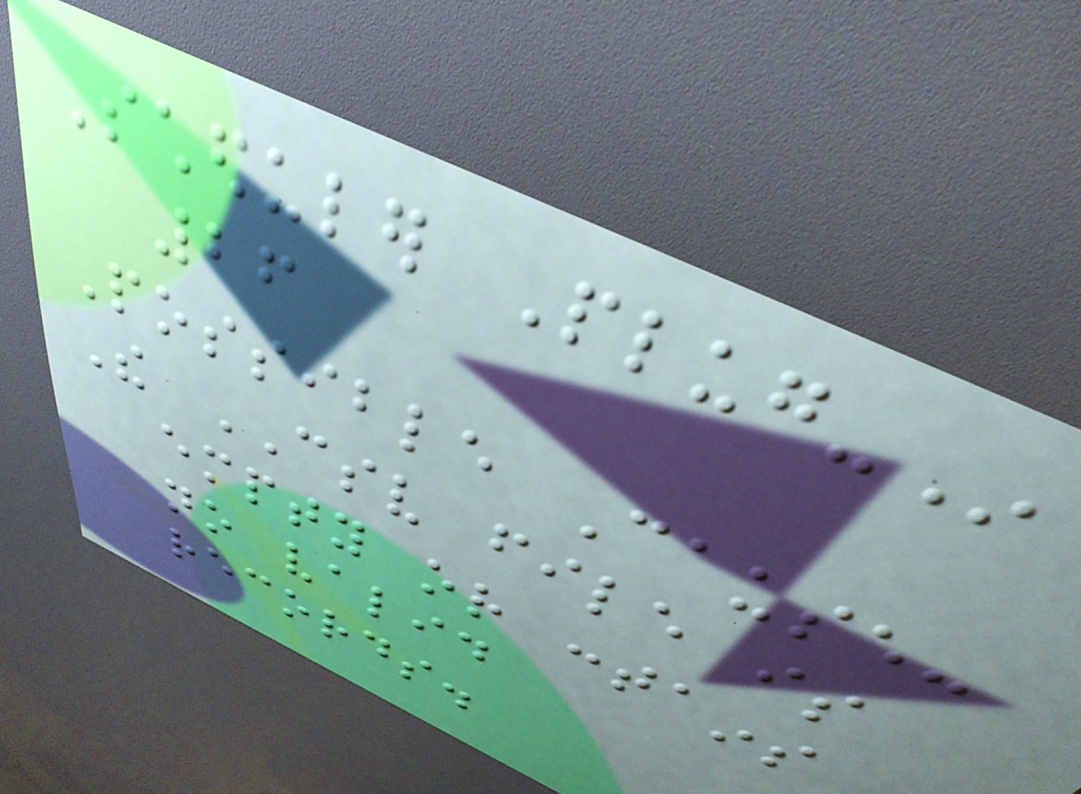Scheduler Plug-In
26
Possible Cause:
The CSV file is
empty or contains
no valid
records.
